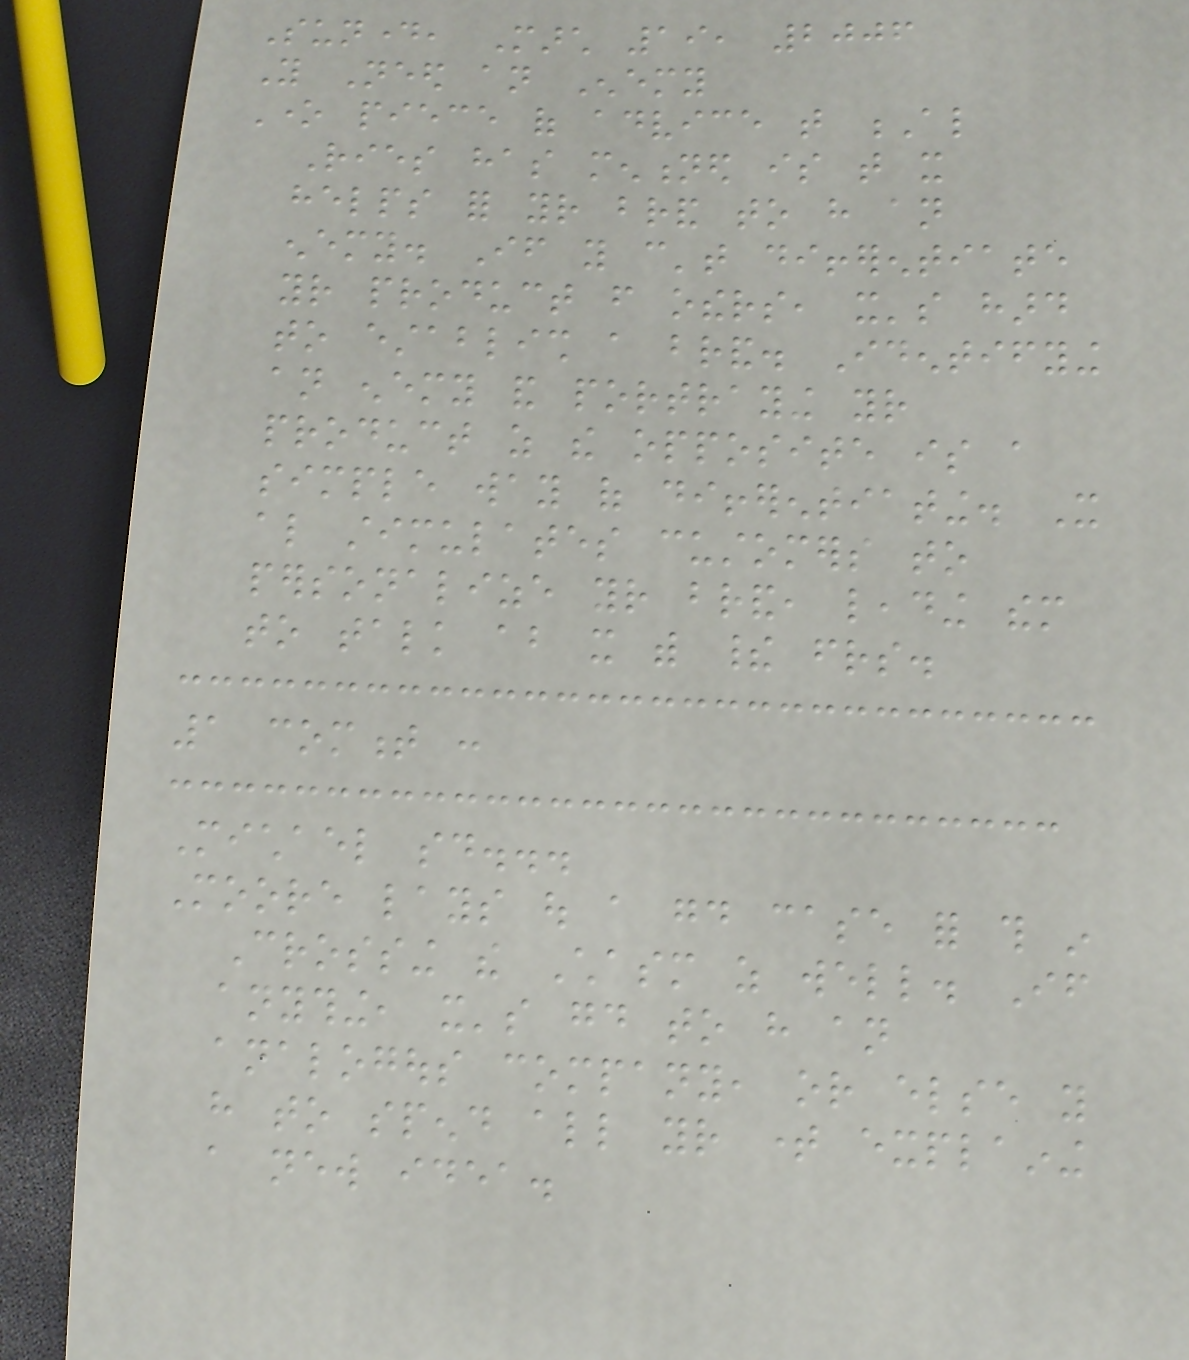Sunday, March 19, 2006
You Need an Enemy
One piece of advice that Al
Ries has mentioned is that it
helps for your brand to have an
enemy. If you can't differentiate
your product from others, it's hard
to establish a brand. Identifying
an enemy and portraying your
product as the opposite is a
simple way of differentiating. It
also stimulates customers to
personalize your brand, leading them
to talk about it with their friends.
1 comment :
Michael said...
Moore lays out a good case for this in
Crossing the Chasm as well. If
anything, it's good to have an
analogous company, or else you
have to spend all your time explaining
a new idea.
